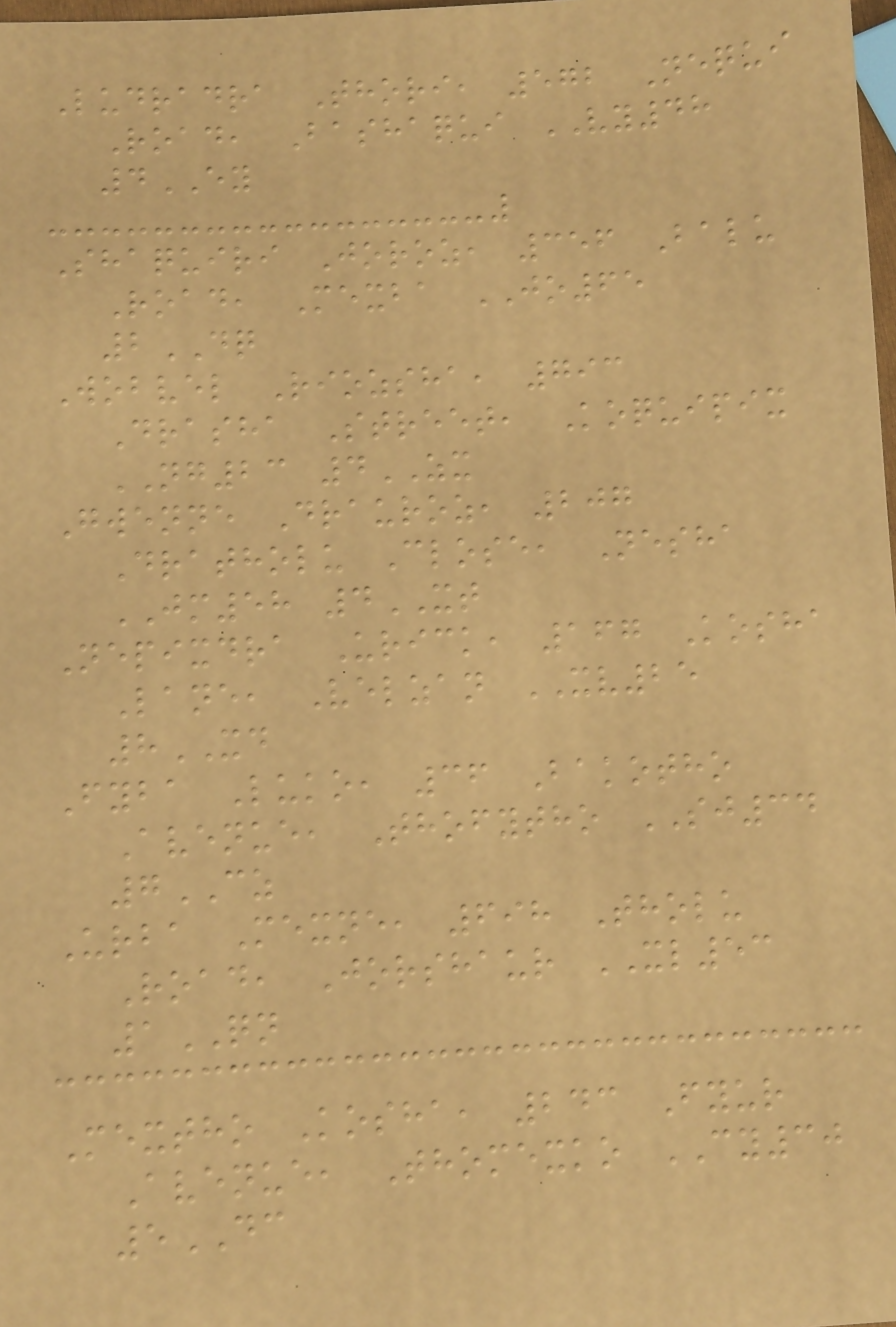Ludradra Thori, 572 Nequi
Road, Bashaqui VY48
4EY
Shaquiri Joroz, 356 Balu
Road, Mexba JO65
2DQ
Wobvel Riozsha, 793
Drasha Street, Koquipix
NG23 4ZX
Gwenne Drauroz, 207
Dratholu Close, Nesha
JM58 4XT
Nepixdra Urick, 167 Kosha
Lane, Velzan XV25
8XD
Fyba Luko, 36 Bakotho
Avenue, Thofytho SJ34
7CZ
Urba Mexne, 698 Tholu
Road, Jorshaur XL53
1QN
Mextho Kosha, 243 Fyur
Avenue, Thomexko CY30
5DC
